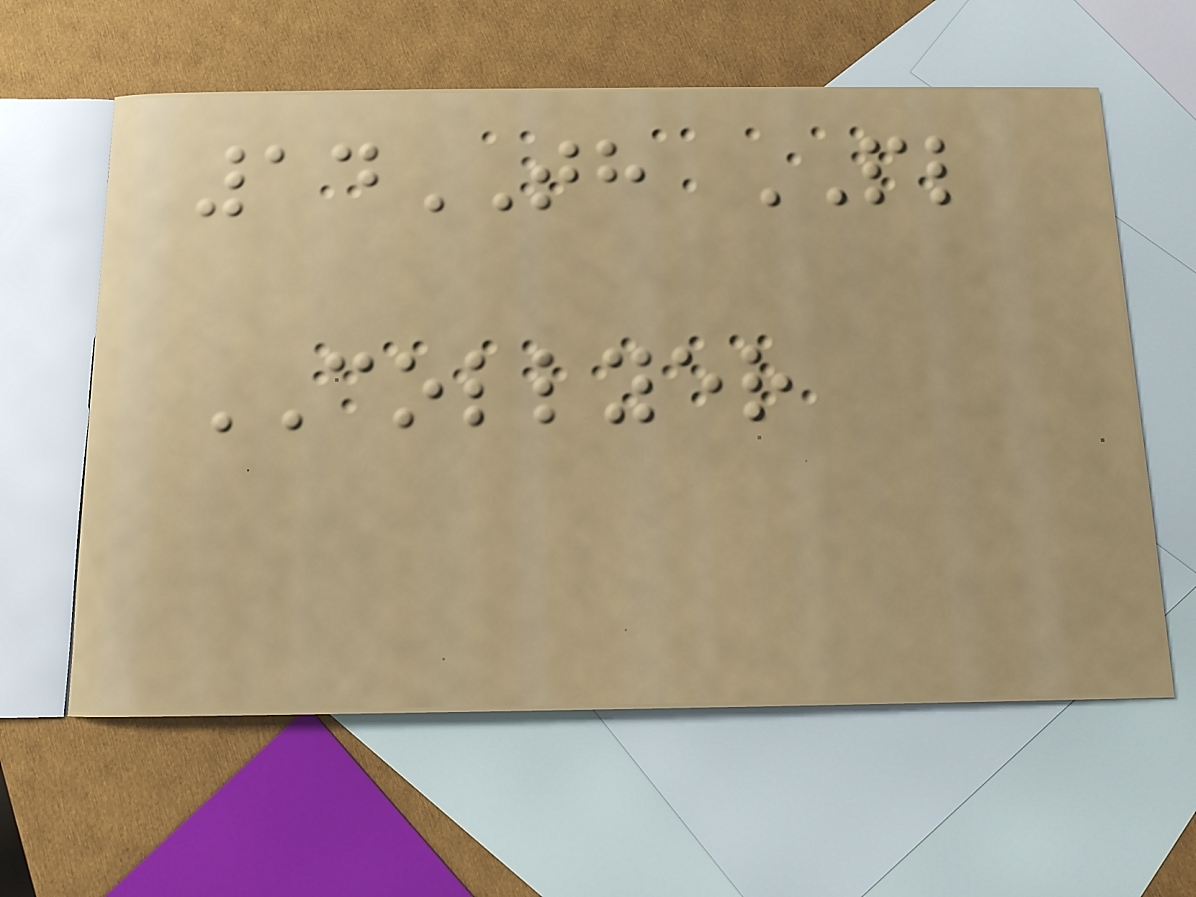14TH PL
COLLYER
